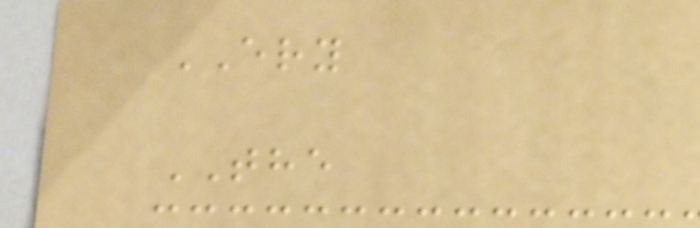ERY
THE
